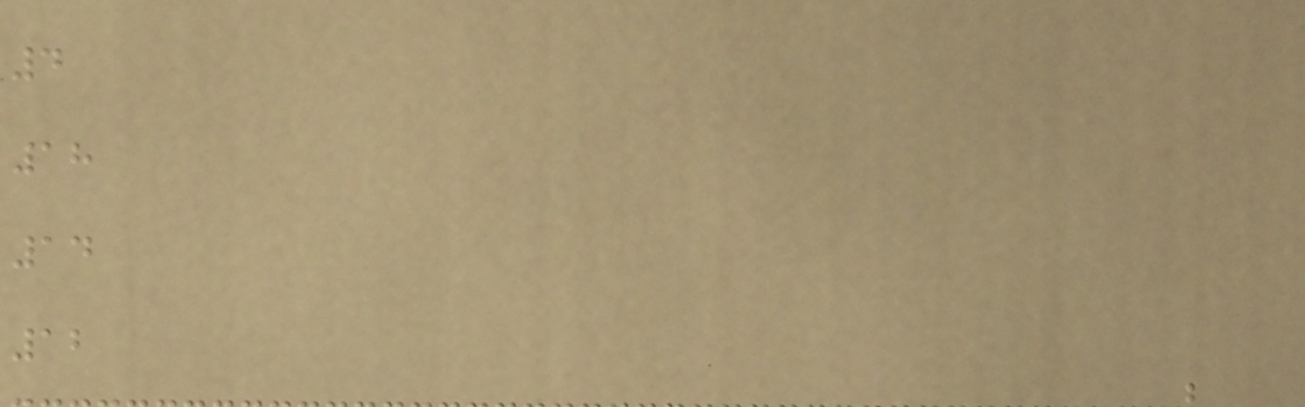4
18
14
12
